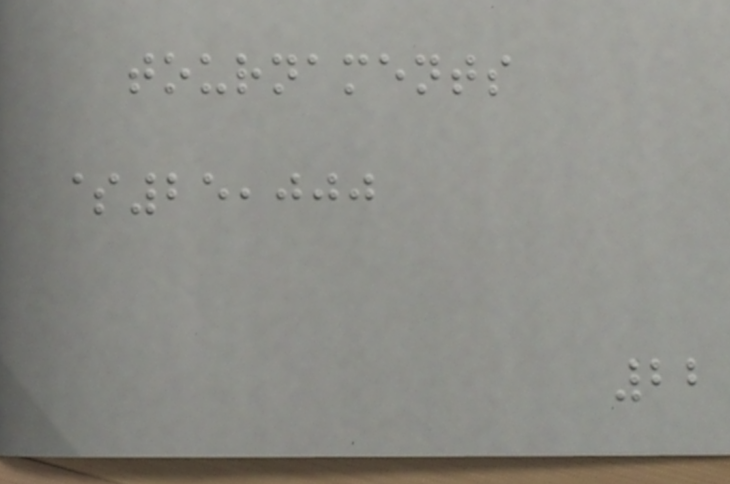tournaments
$25,000
22
